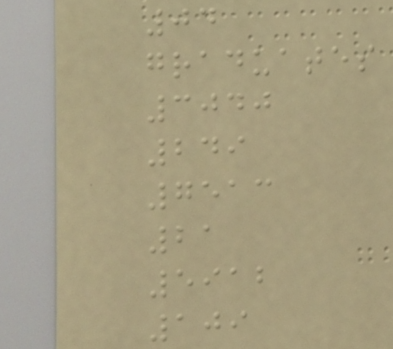04
graduates
3040
249
7513
21
5912
109
